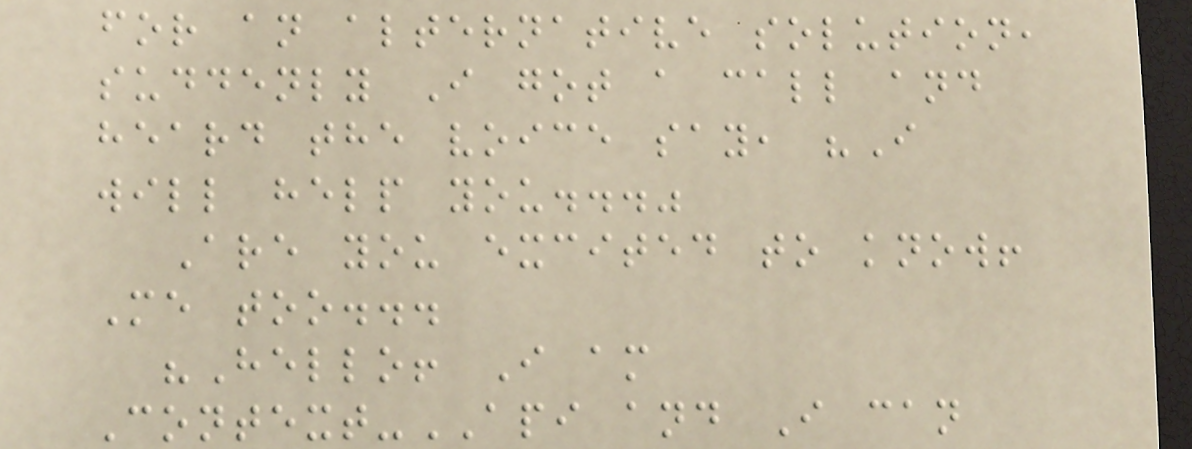for an alternative solution,
suddenly I got a call and
heard the voice say, "I
will help you..."
Are you excited to know!
Me too...
"Hello! I am
Context-API and I can
